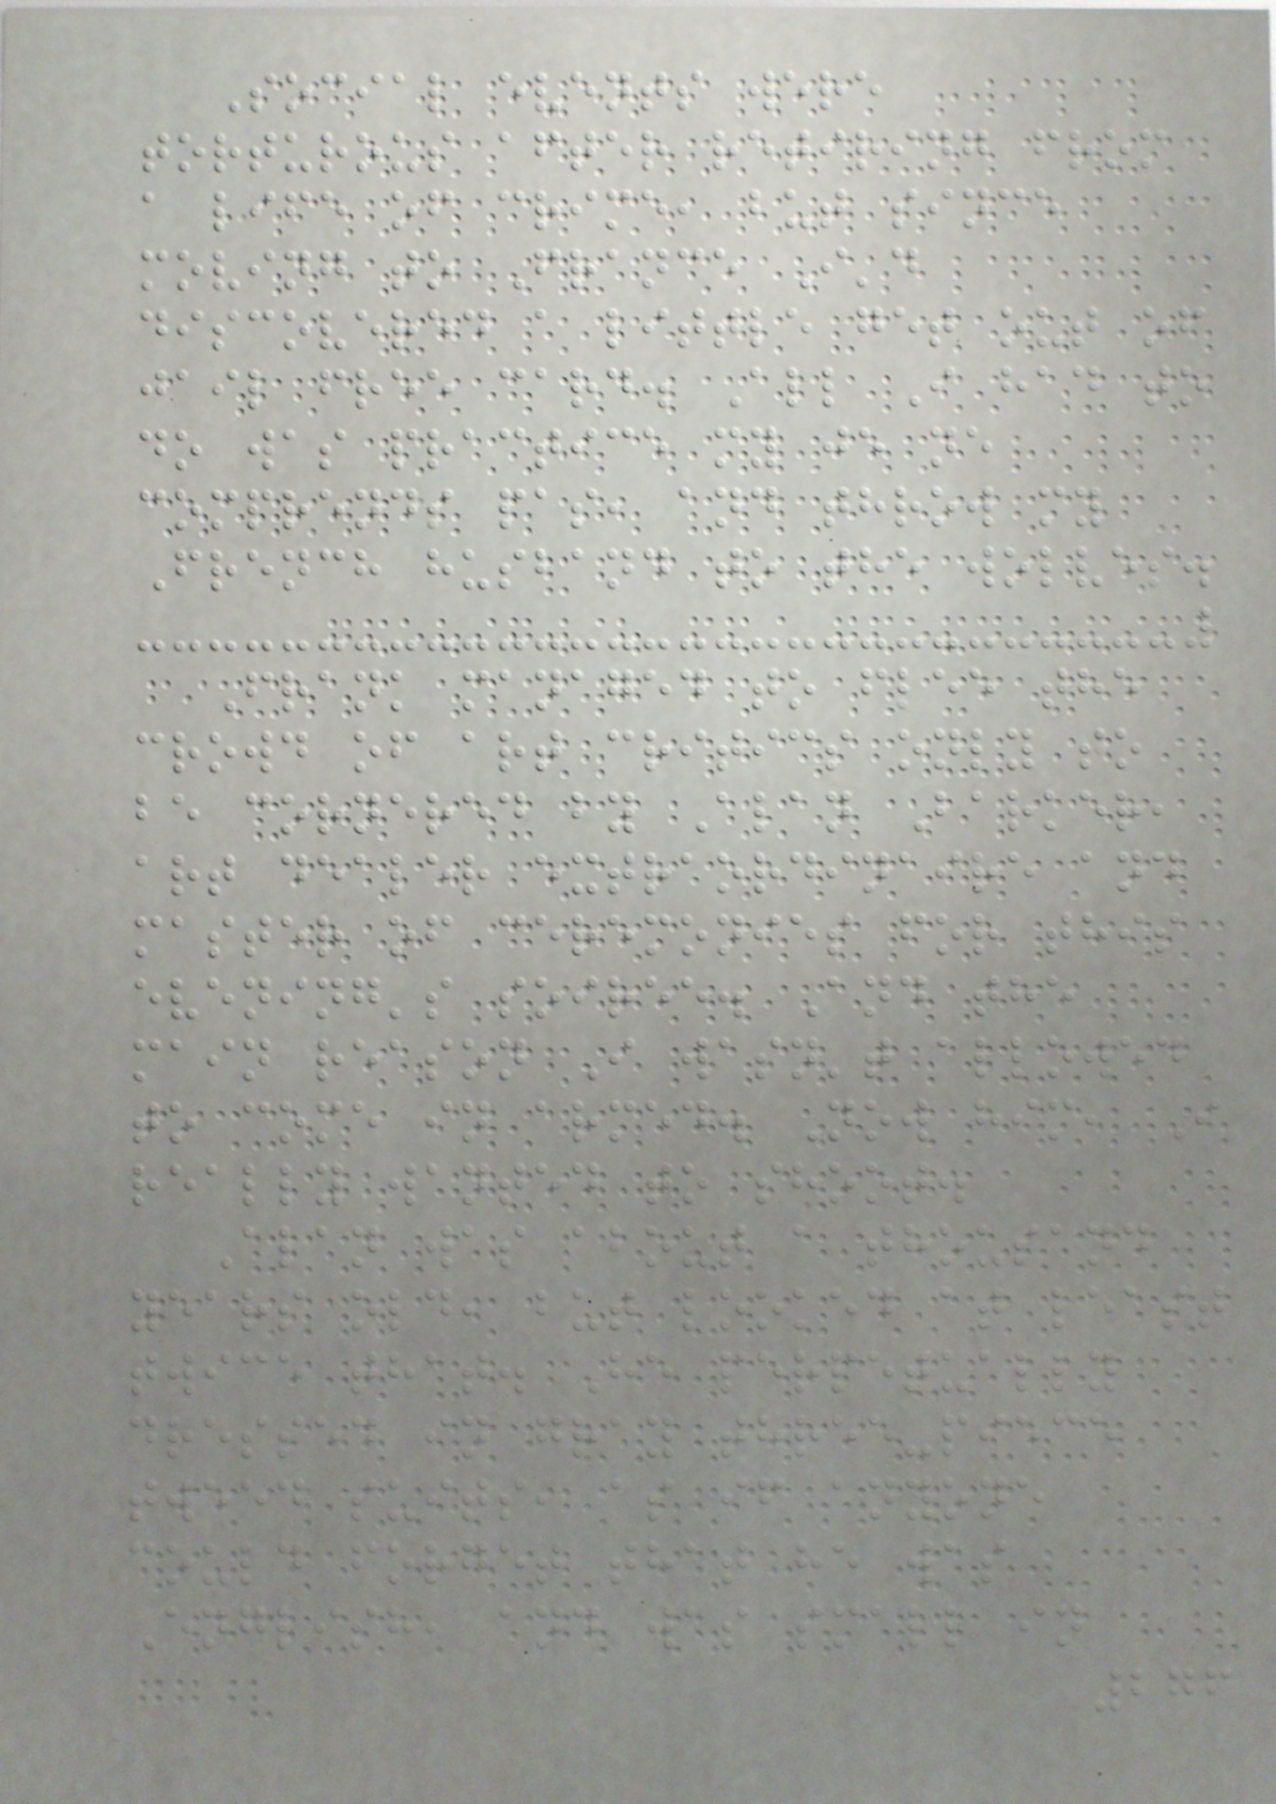Social events were
torturous after retiring from
a life of crime, but since
moving to France I'd
discovered a little get out of
jail free card. All I had to
do was practice my je ne
comprends pas, and throw my
French husband to the wolves.
Frank managed to flee the
crowd of art critics only to
be cornered by Alan Barker,
art dealer extraordinaire and
master of ceremonies for this
evening's soiree. And the
main reason I wasn't allowed
to come in armed. Now him, I
really wanted to shoot.
Alan was about a thousand
years old, but looked at least
twice that. He perpetually
dressed in gray three-piece
tweed suits, as if anyone
could forget that he was
English, and was small in
276
